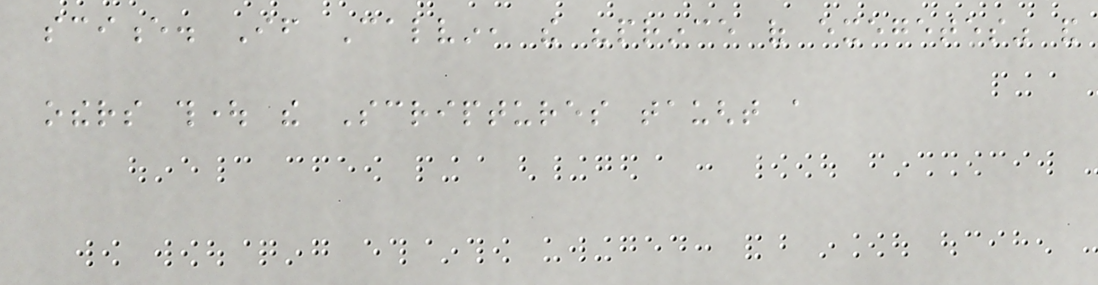science. If Calvin, the "prince of exegetes" and
others thought the Scriptures taught a
